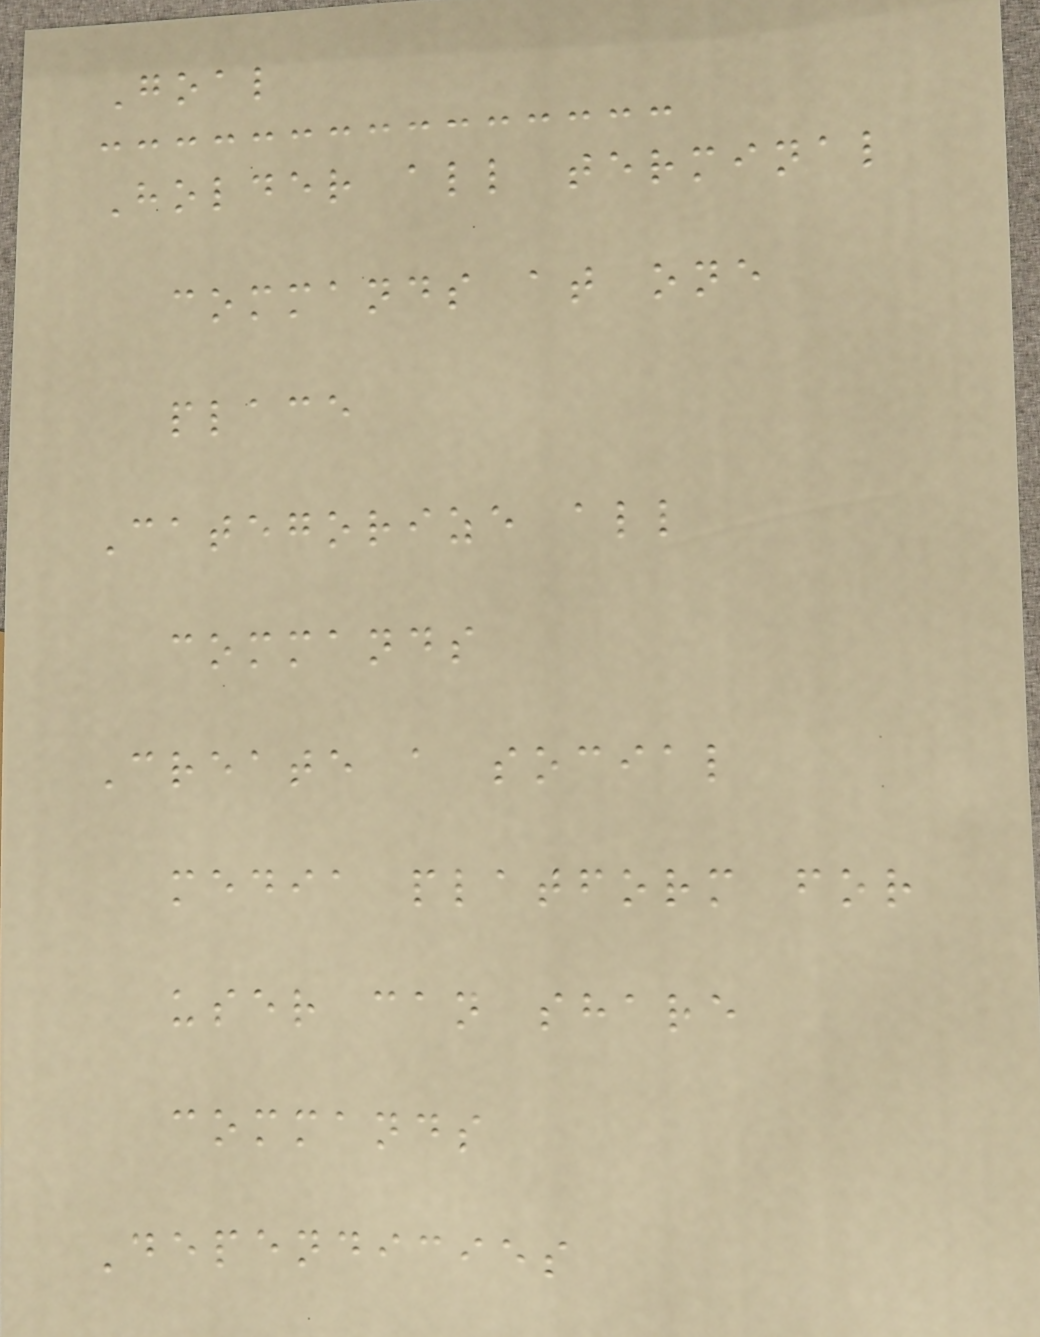Goal
Holder all terminal
commands at one
place
Categorize all
commands
Create a social
media platform for
user can share
commands
Dependicies
